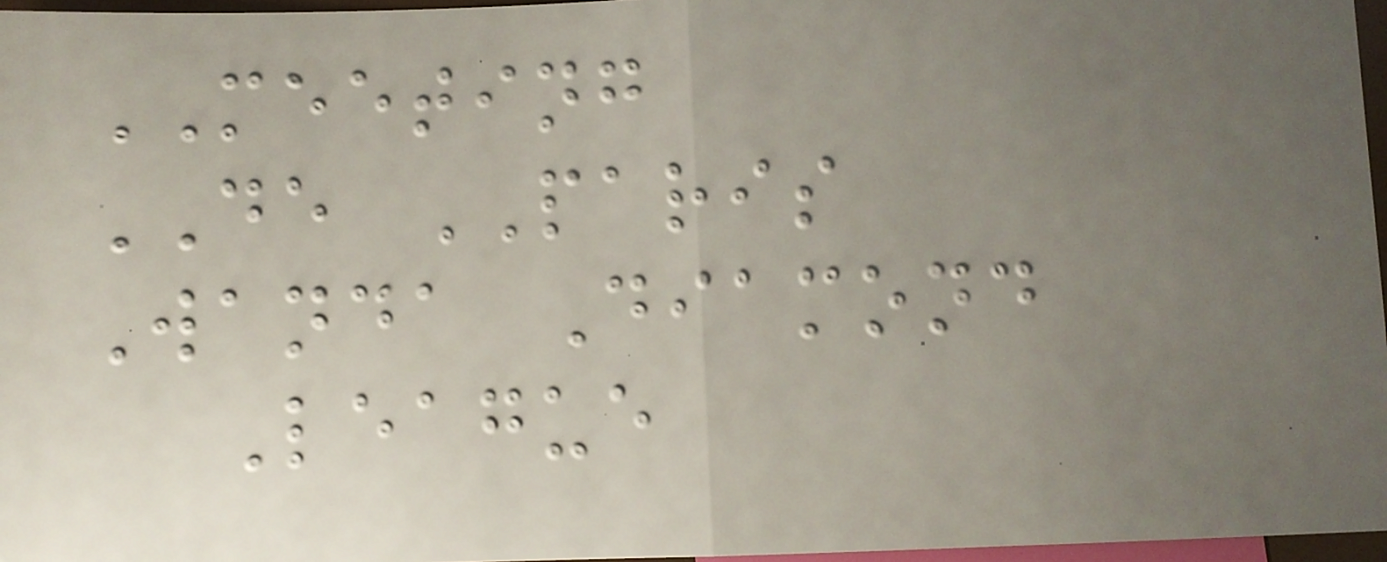MEETING
DE PARIS
Wanda Diamond
League
